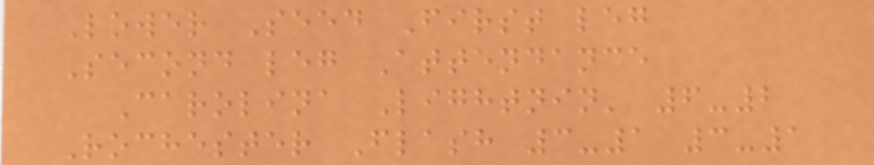Lower Seed First leg
Second leg Attendance
Carolina Lightnin' 6-2
Rochester Flash 3-1 3-1
